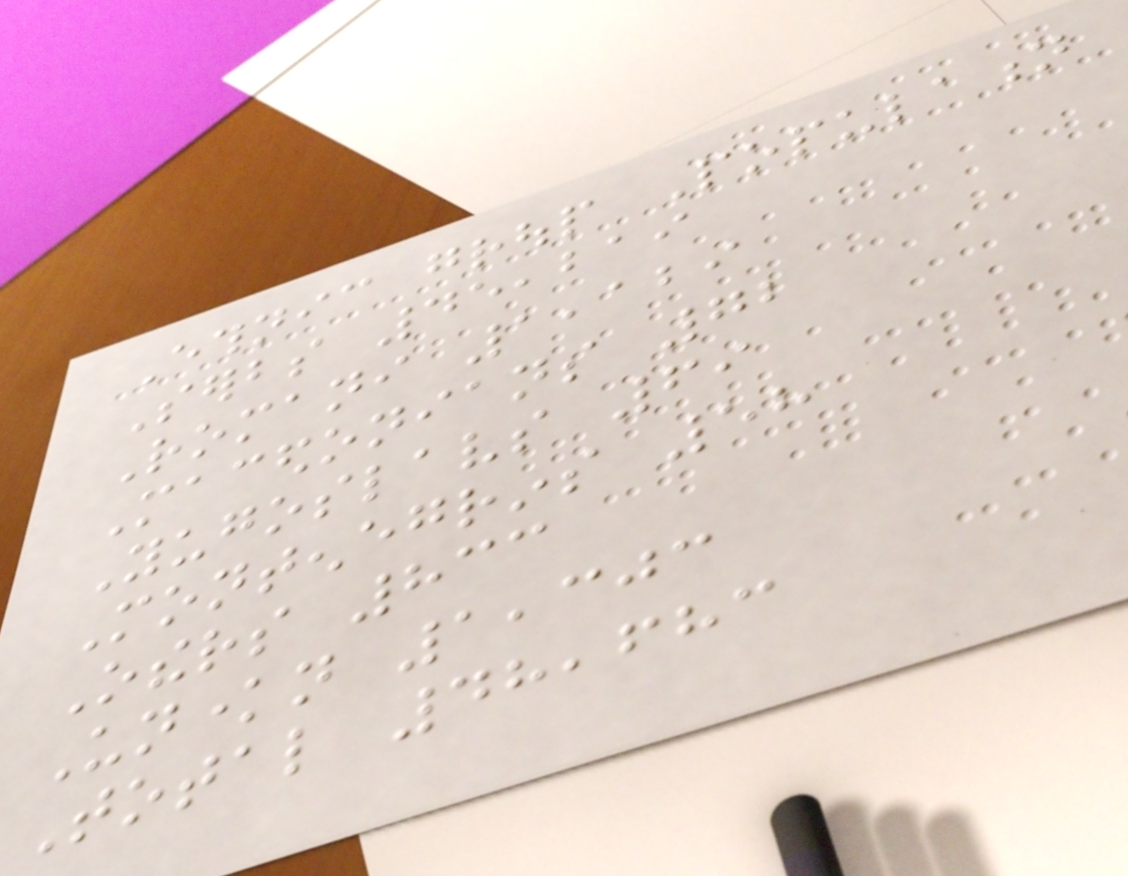Ethnic group Population
Serbs 45,219
Romani 1,129
Macedonians 72
Yugoslavs 69
Montenegrins 58
Others 833
Unknown 1,303
Total 48,683
